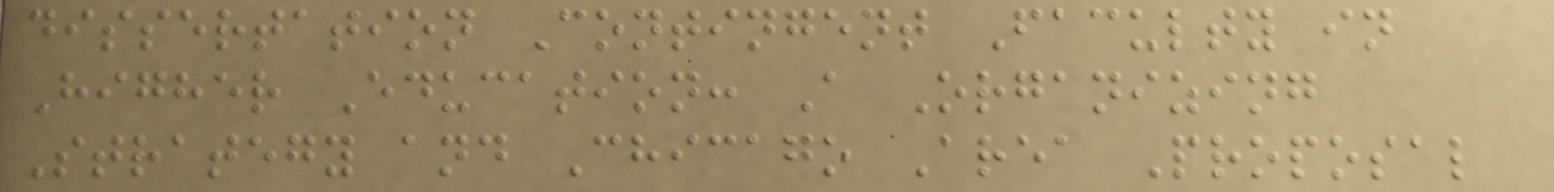dissertation Contingent Faculty in
Higher Education: A Organizing
Strategy and Chicago Area Proposal
